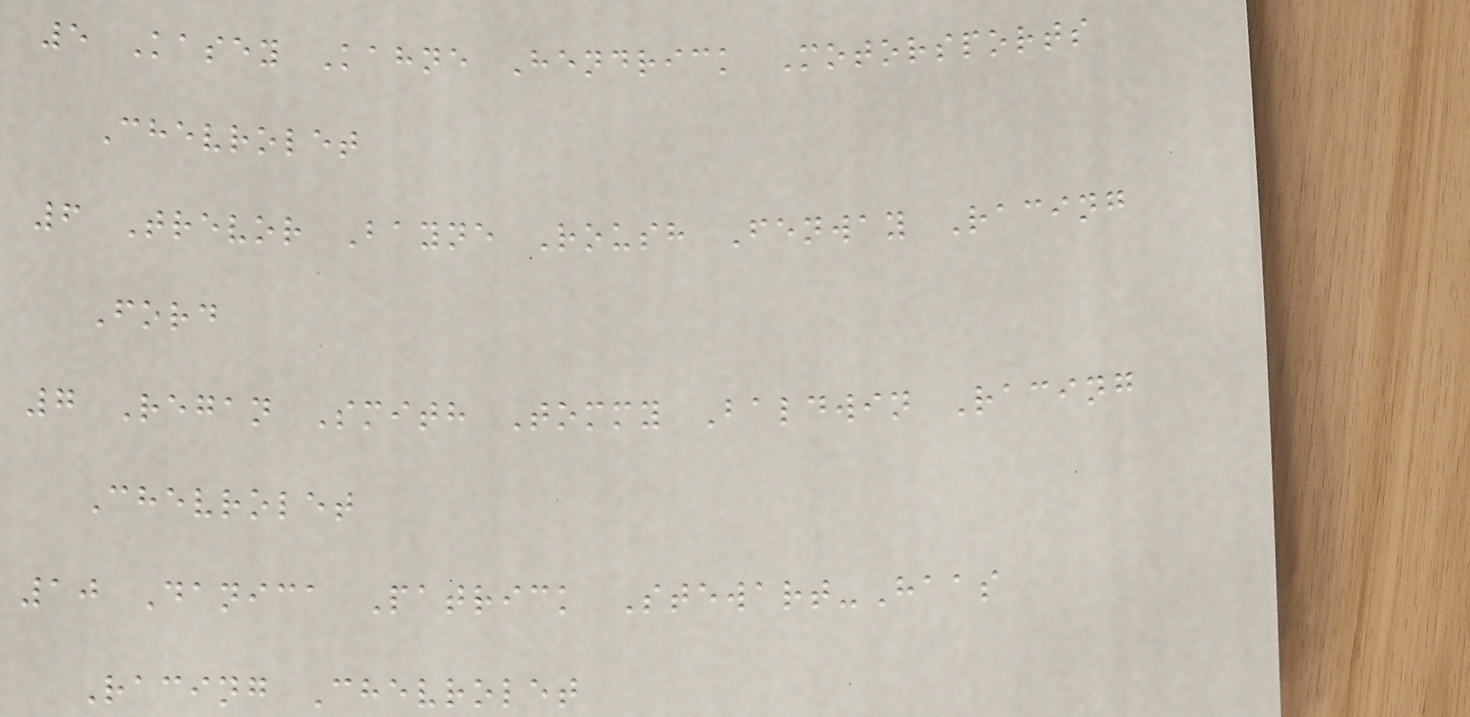5 Kasey Kahne Hendrick Motorsports
Chevrolet
6 Trevor Bayne Roush Fenway Racing
Ford
7 Regan Smith Tommy Baldwin Racing
Chevrolet
10 Danica Patrick Stewart-Haas
Racing Chevrolet
